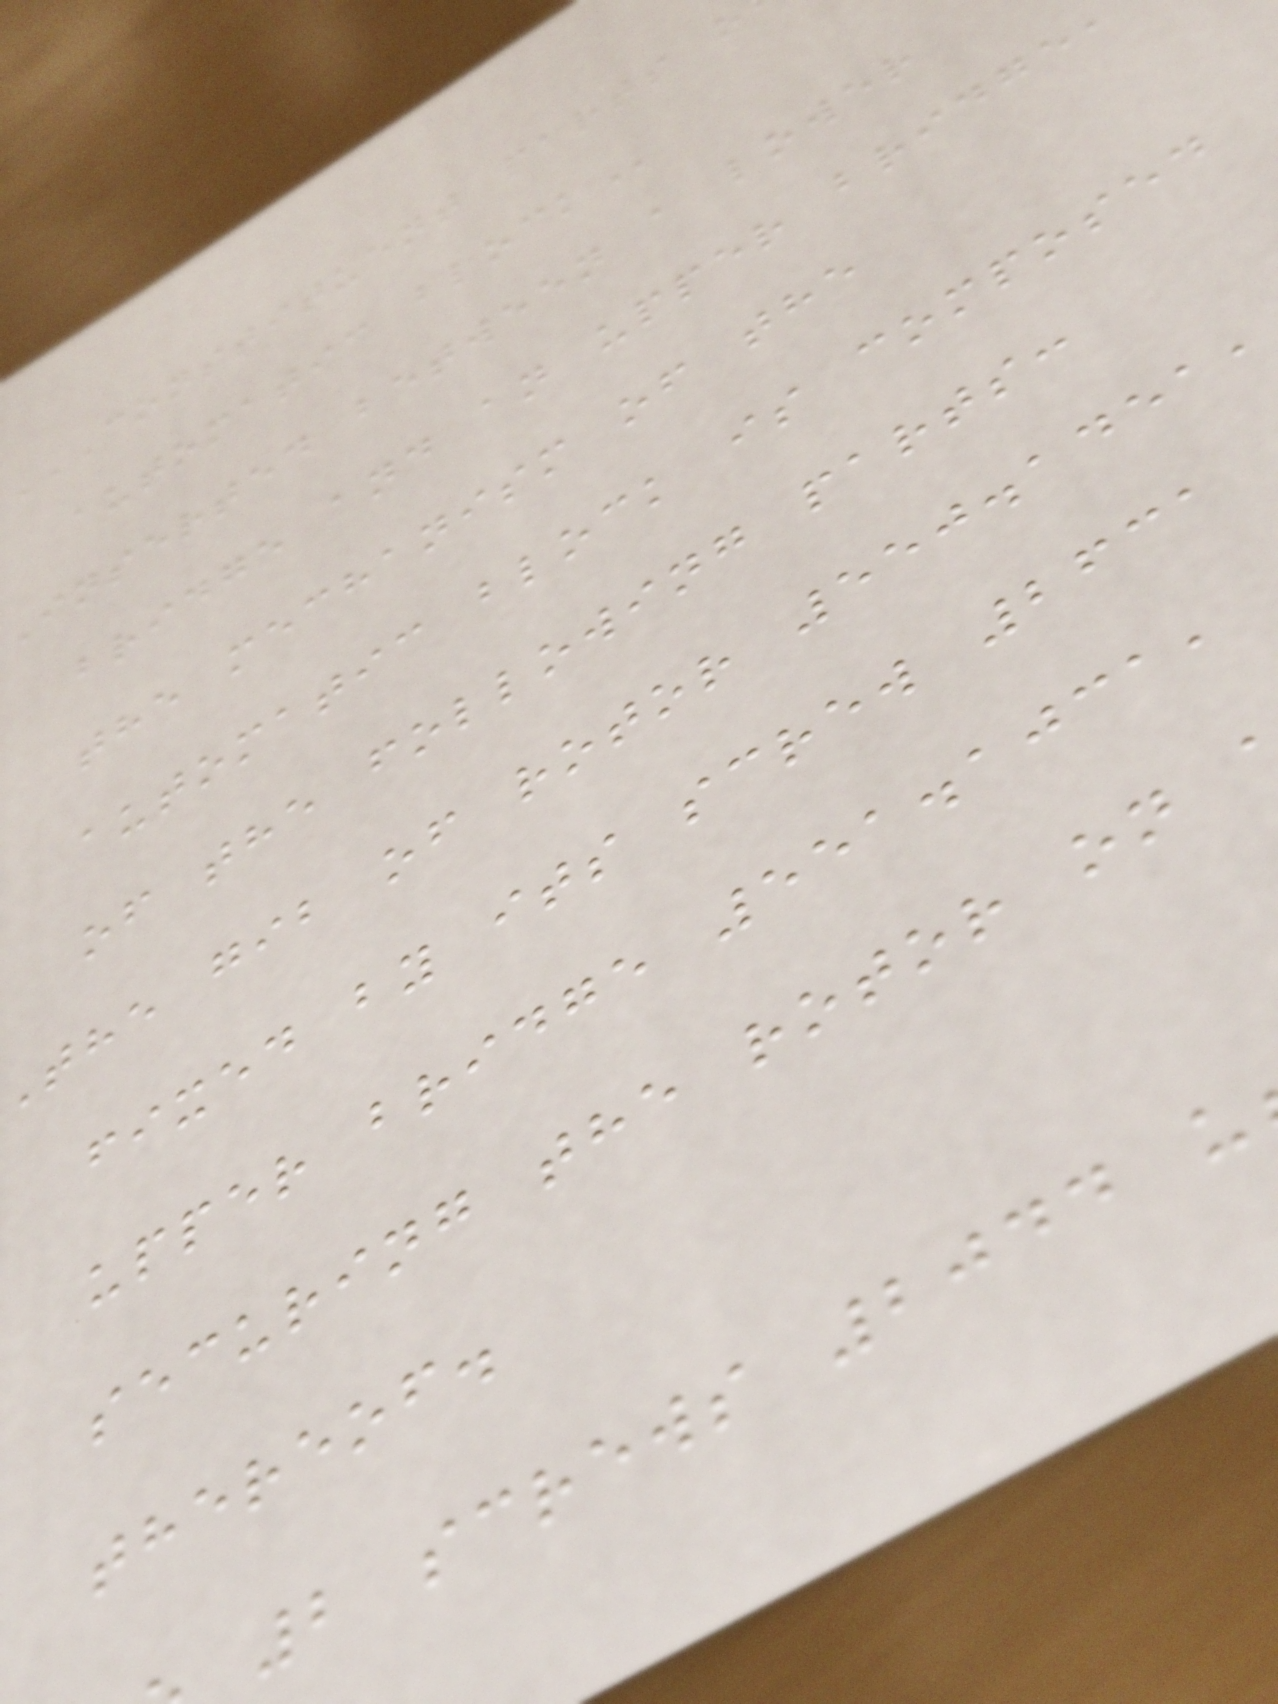automatic
Inserted between a lower
bridge and an upper bridge,
the mechanism of the
automatic block is composed
of the following parts:
The gib of rotor 550.1451,
fixed by its screw 2631
upper bridge 551.1031,
securing the rotor on
thereof.
2 screws 2044 u
